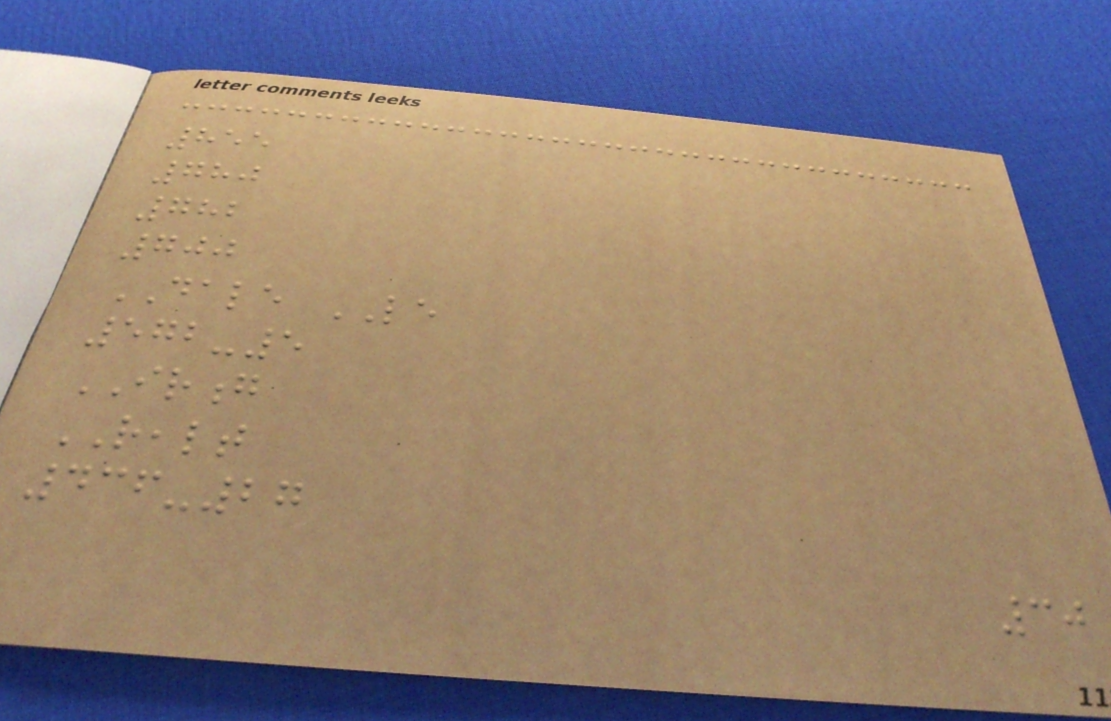855
780
782
700
DALE LE
572-5
IRONG
REALT
436-27
30
